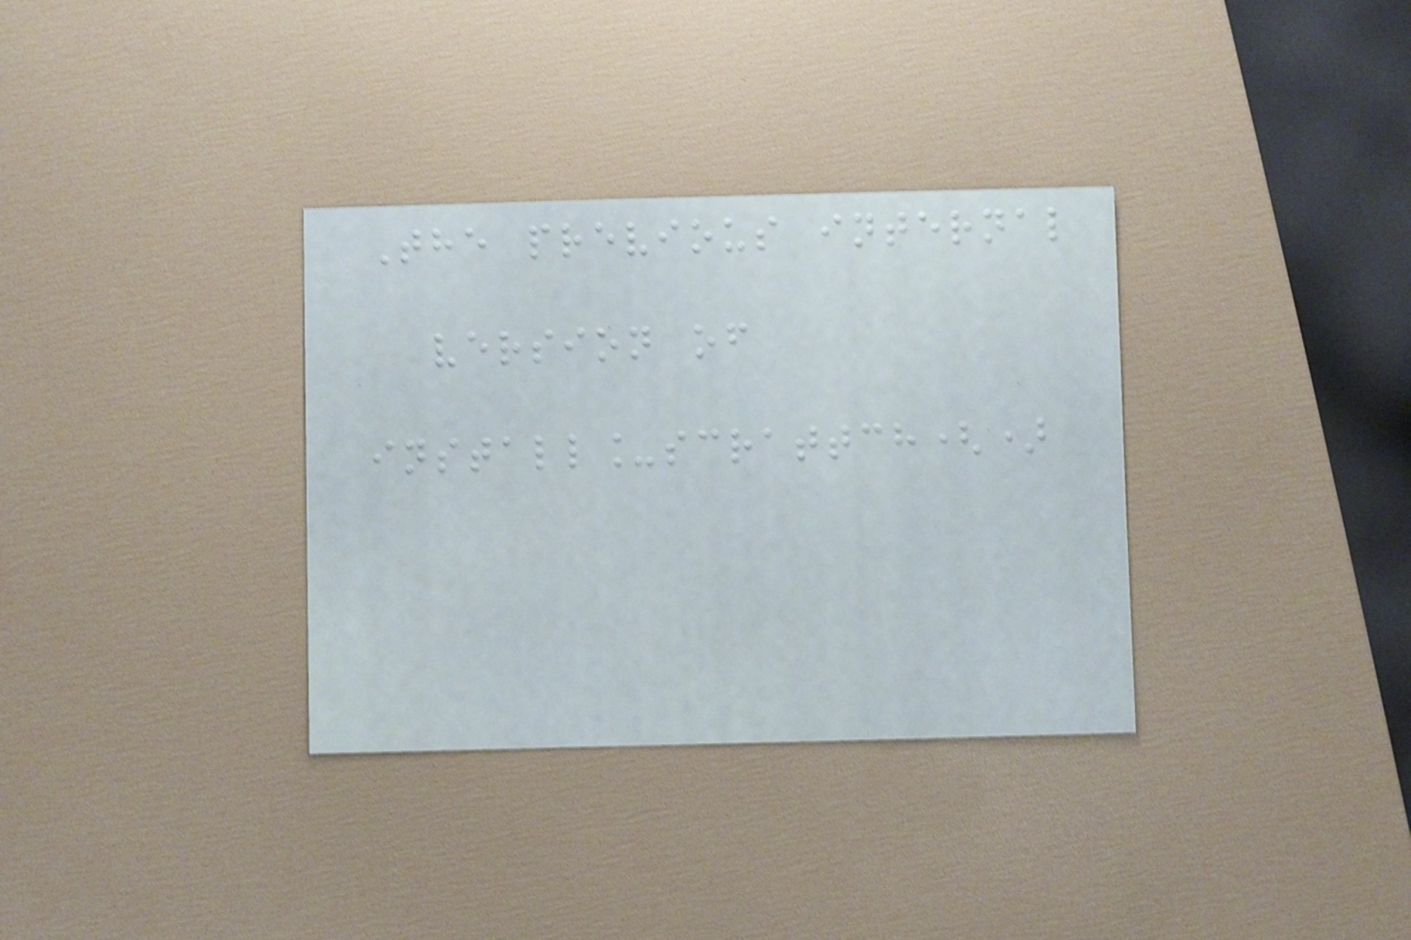The previous internal
version of
install_scrattch()
